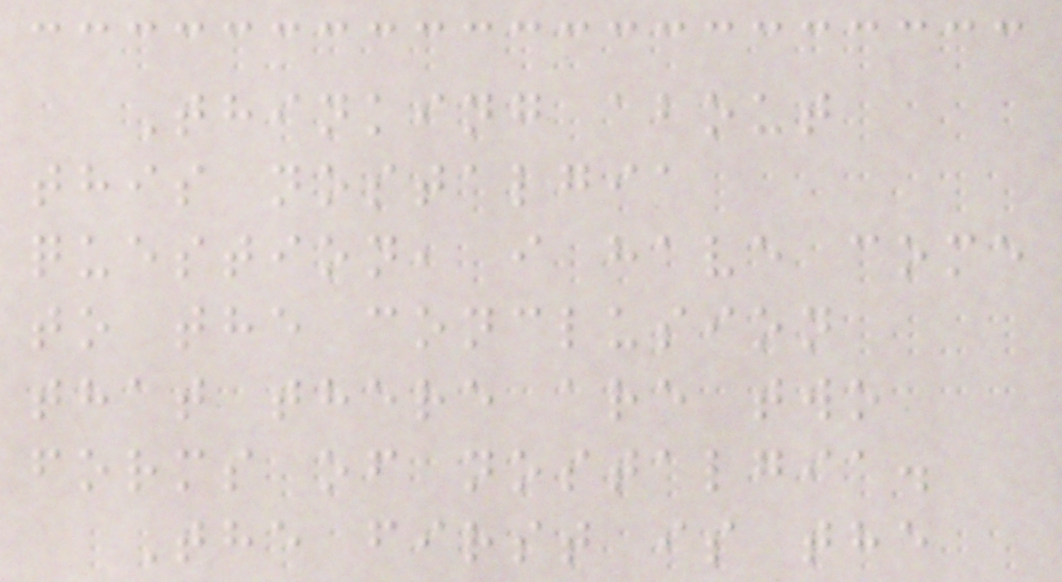Thinking about
this nostalgia
question, i have come
to the conclusion
that there are two
forms of nostalgia.
The first is the
